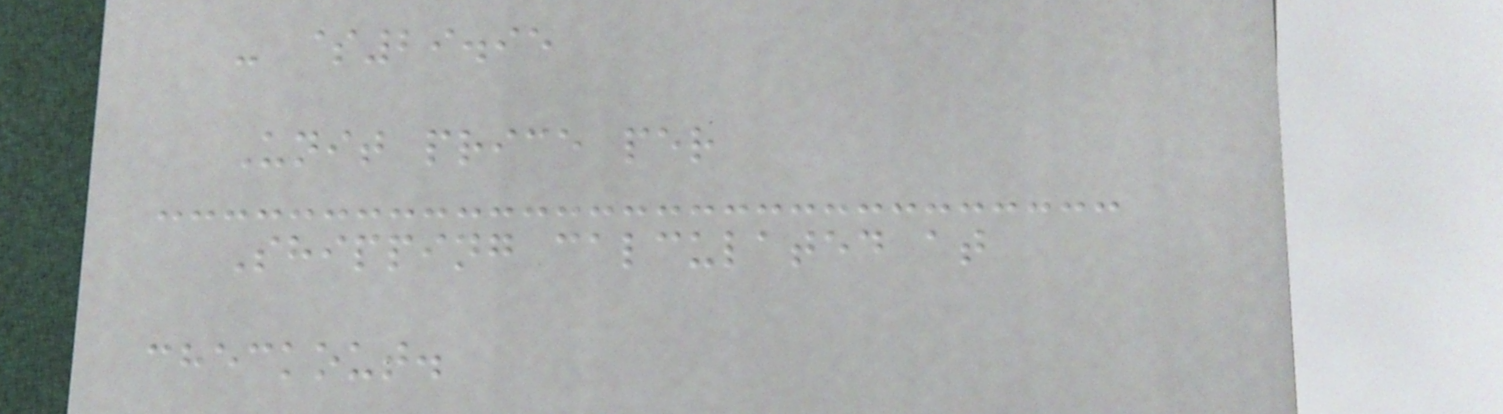- $29.95
Unit price per
Shipping calculated at
checkout.
